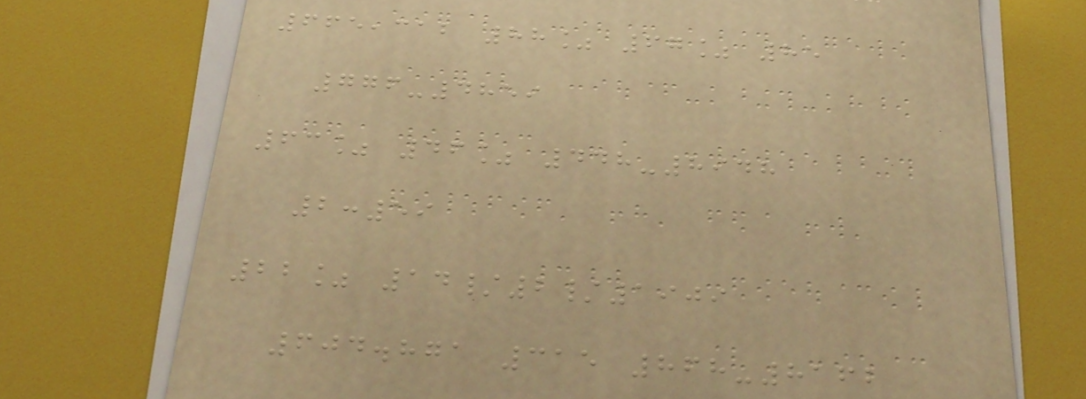665,312 88% 67% 85
776-4859
63% 46% 448-8948
2:59
22% 14/2/1909
604.871 315 868-8162
